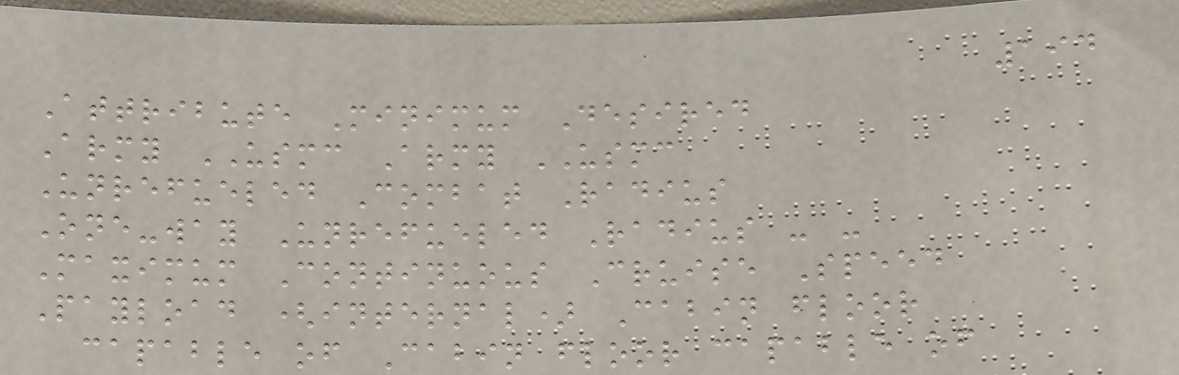194
Attribute Minimum Desired
Army USMC Army USMC
Unrefueled Combat Radius
One-way Unrefueled Radius - -
Maximum Continuous Cruise Speed
Payload (internal) Cabin floor
capable of Cabin floor capable of
